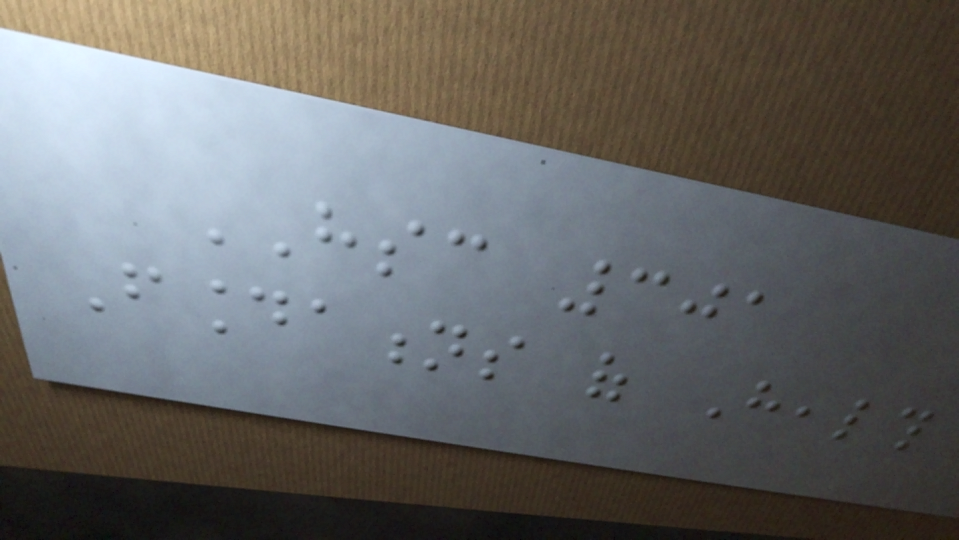HSC 301
Foundations of Health
